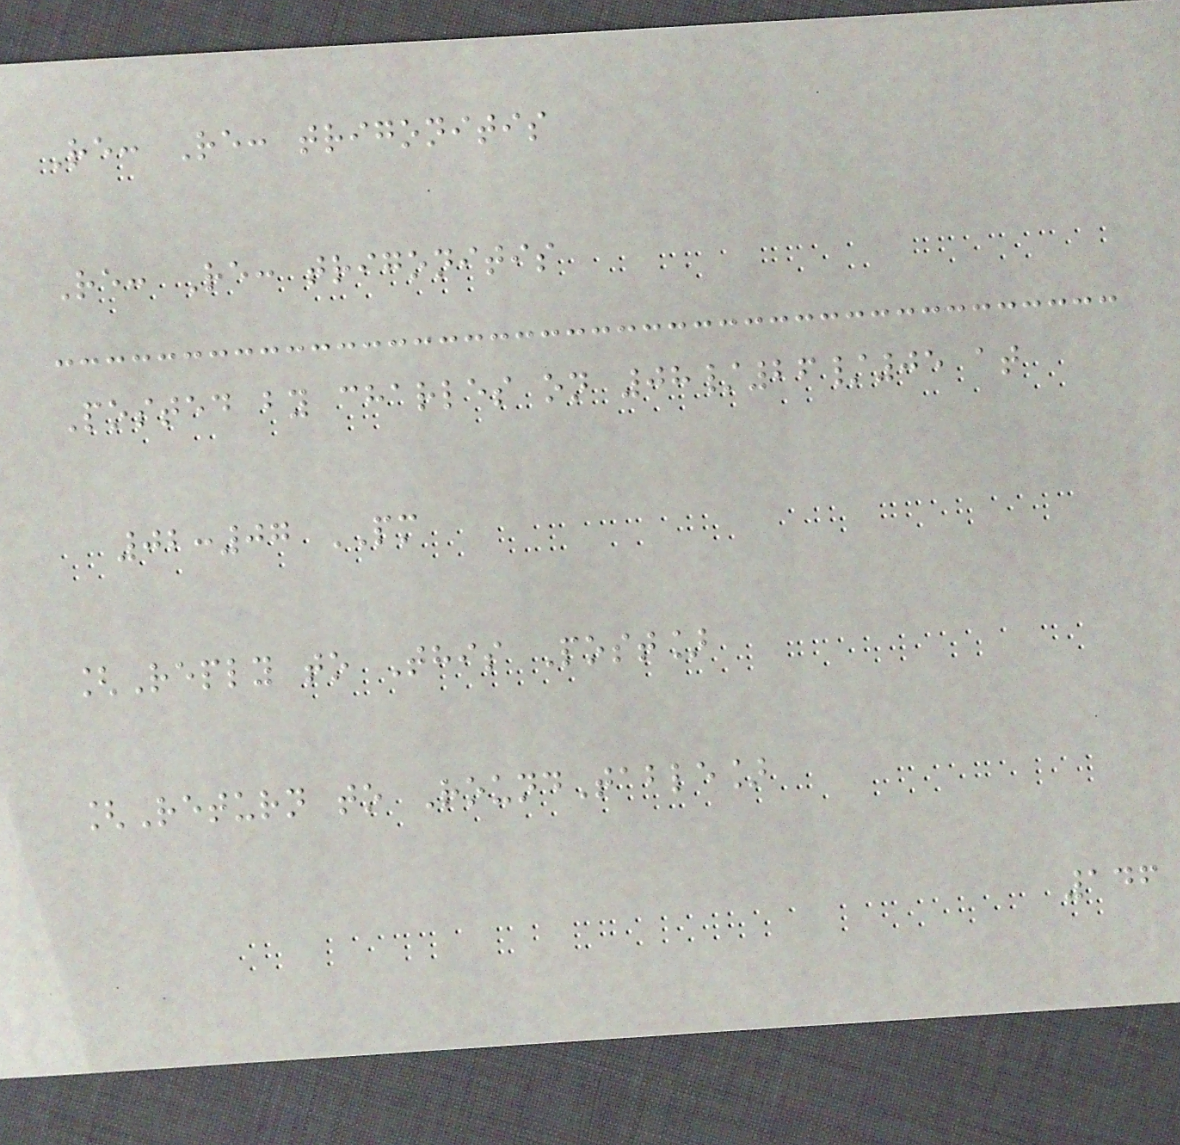Re: Re: trigonitis
Re: Re: trigonitis
Posted by charles on 08/26/05 at
02:07 PM
[Reply to This Post]
[Return to RoundTable]
146
